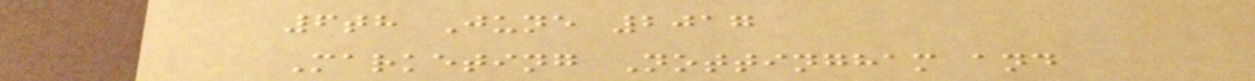6th June 2017
Marketing Nottingham and
